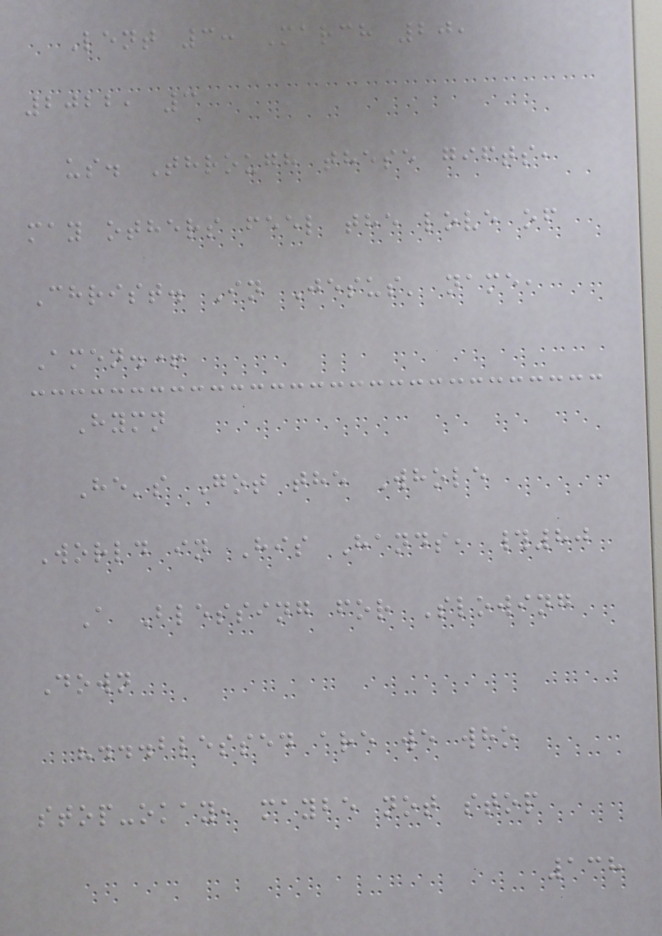Lent 3: March 20,
2022, 3
us. Through these gifts,
may others feel the love of
Christ. In Jesus' name,
Amen.+
Hymn
He's Got the Whole
World in His Hands, #80
A Blessing for Slowing
Down
"...blessed are we who
stop-okay, maybe not stop
138
